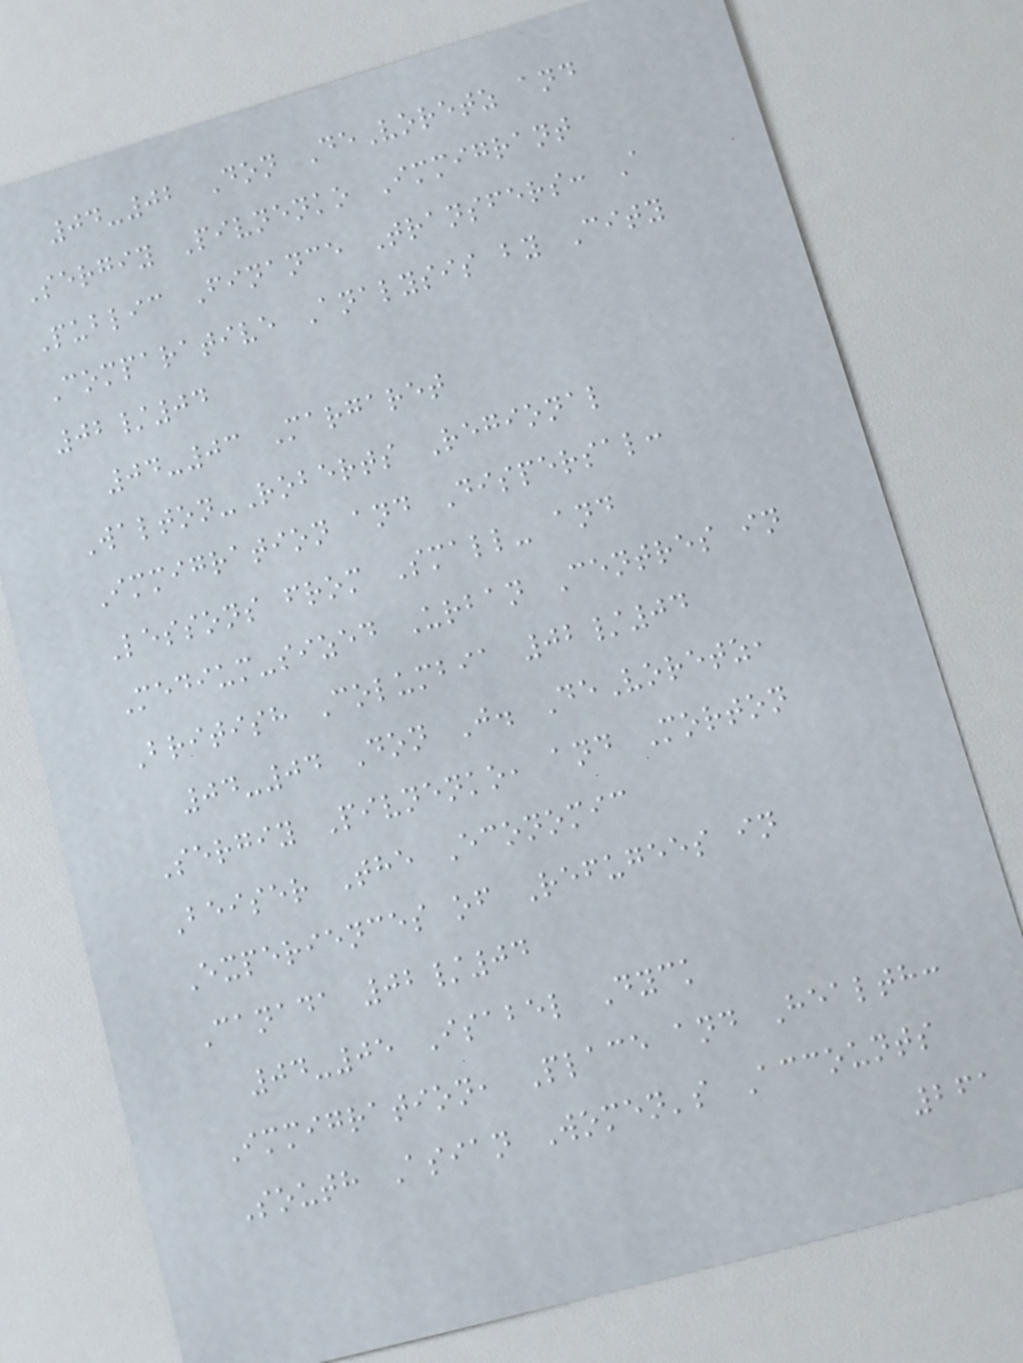04-02 Don DeVoretz and
Sergiy Pivnenko Immigrant
Public Finance Transfers: A
Comparative Analysis by City
02/04
04-03 Margaret
Walton-Roberts Regional
Immigration and Dispersal:
Lessons from Small- and
Medium-sized Urban Centres in
British Columbia 02/04
04-04 Don J. DeVoretz,
Sergiy Pivnenko, and Morton
Beiser The Economic
Experiences of Refugees in
Canada 02/04
04-05 Isabel Dyck
Immigration, Place and Health:
South Asian Women's Accounts
261
